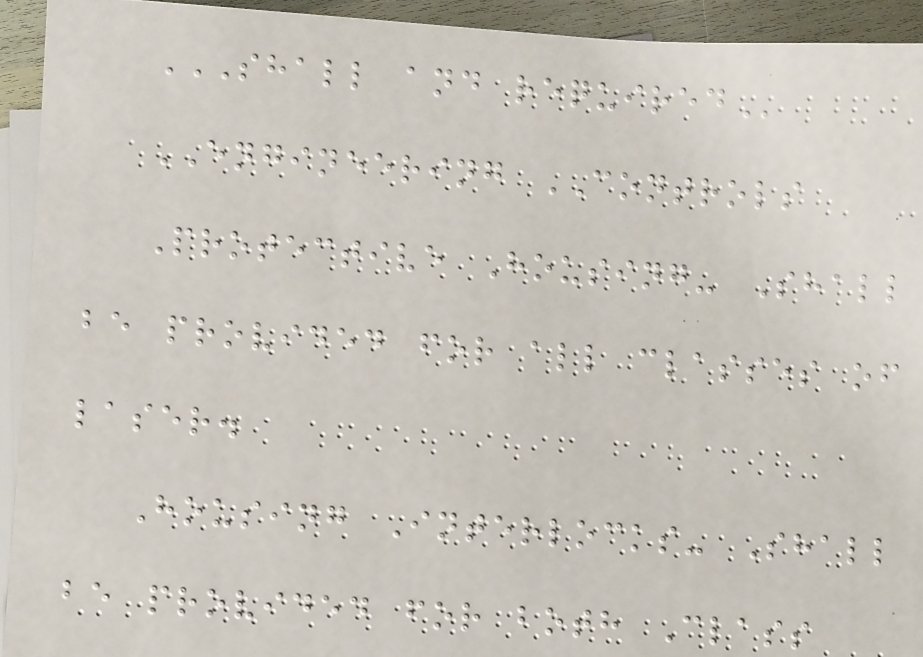SHALL AND REQUIRED
ENGINEERING CONTROLS
Protective Housing- Shall
be provided for all classes of
laser.
Housing Interlocks- Shall
be provided for both Class
